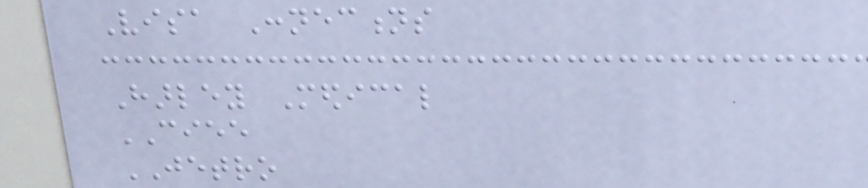Visa Connections
Harley Medical
CIEE
JETRO
